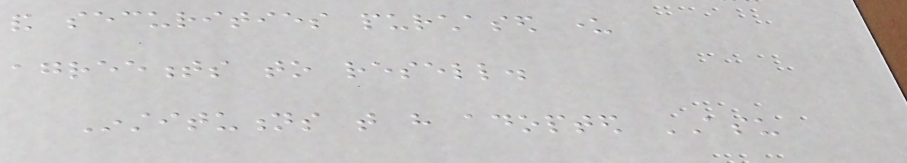and securities purchased under
agreements to resell.
Institutions that have adopted ASU
